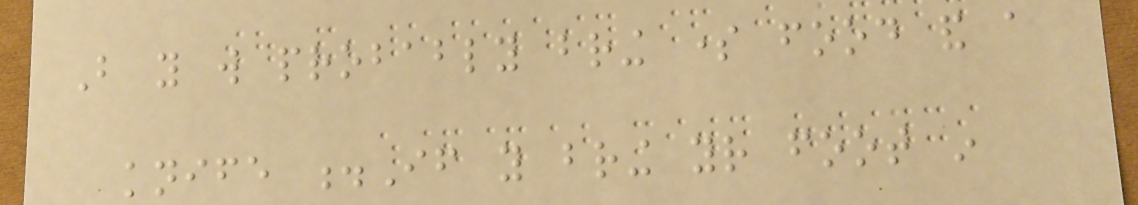But you will probably bring some food and a
knife .If you bring your foot in
